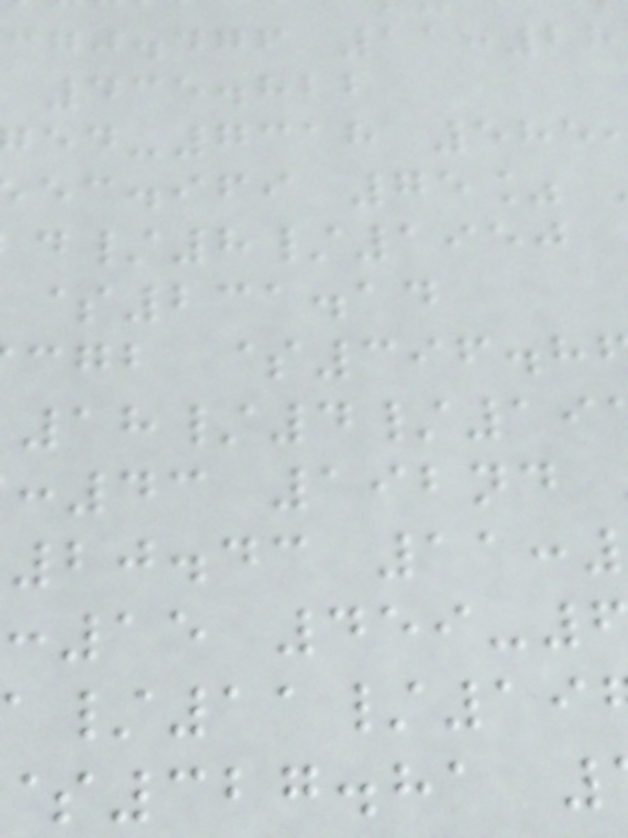cgj.dgf 11:28
435.822
-7318 585
ec.ifi 75%
/8/1950
$231.14
cgb $396.8
18/4/19
:43 192nd
20.43 11:
:15 459-
327.81
